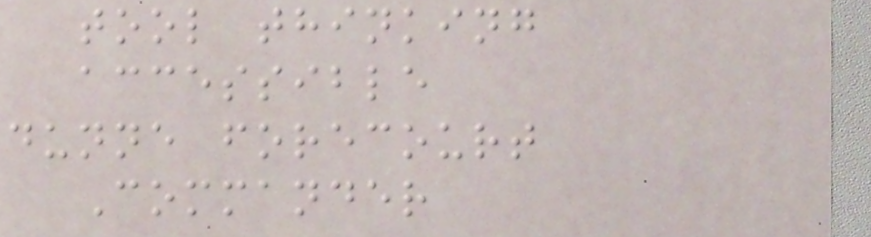tool thinking
accessible
dunne forecourt
Commander
